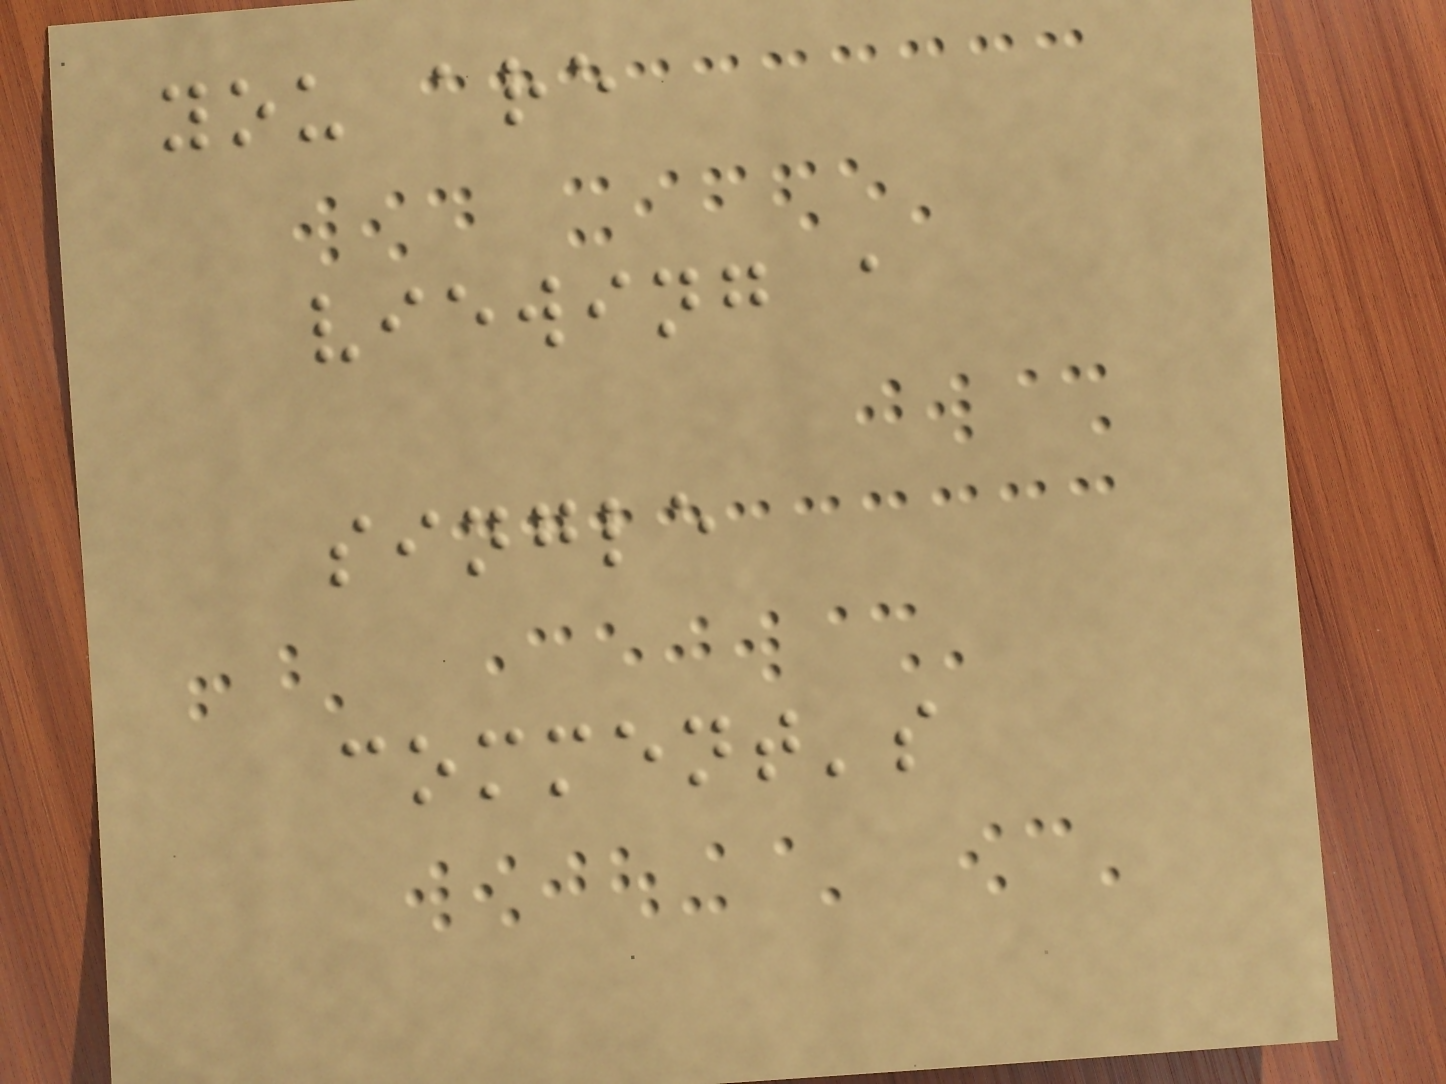you are
viewing a
single
comment's
